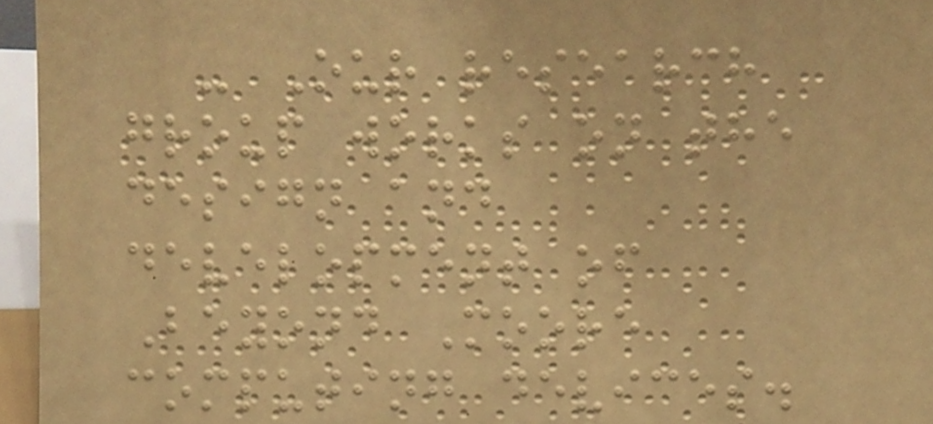- Our research
group works on the
design and
development of
Beyond Moore
computing devices.
